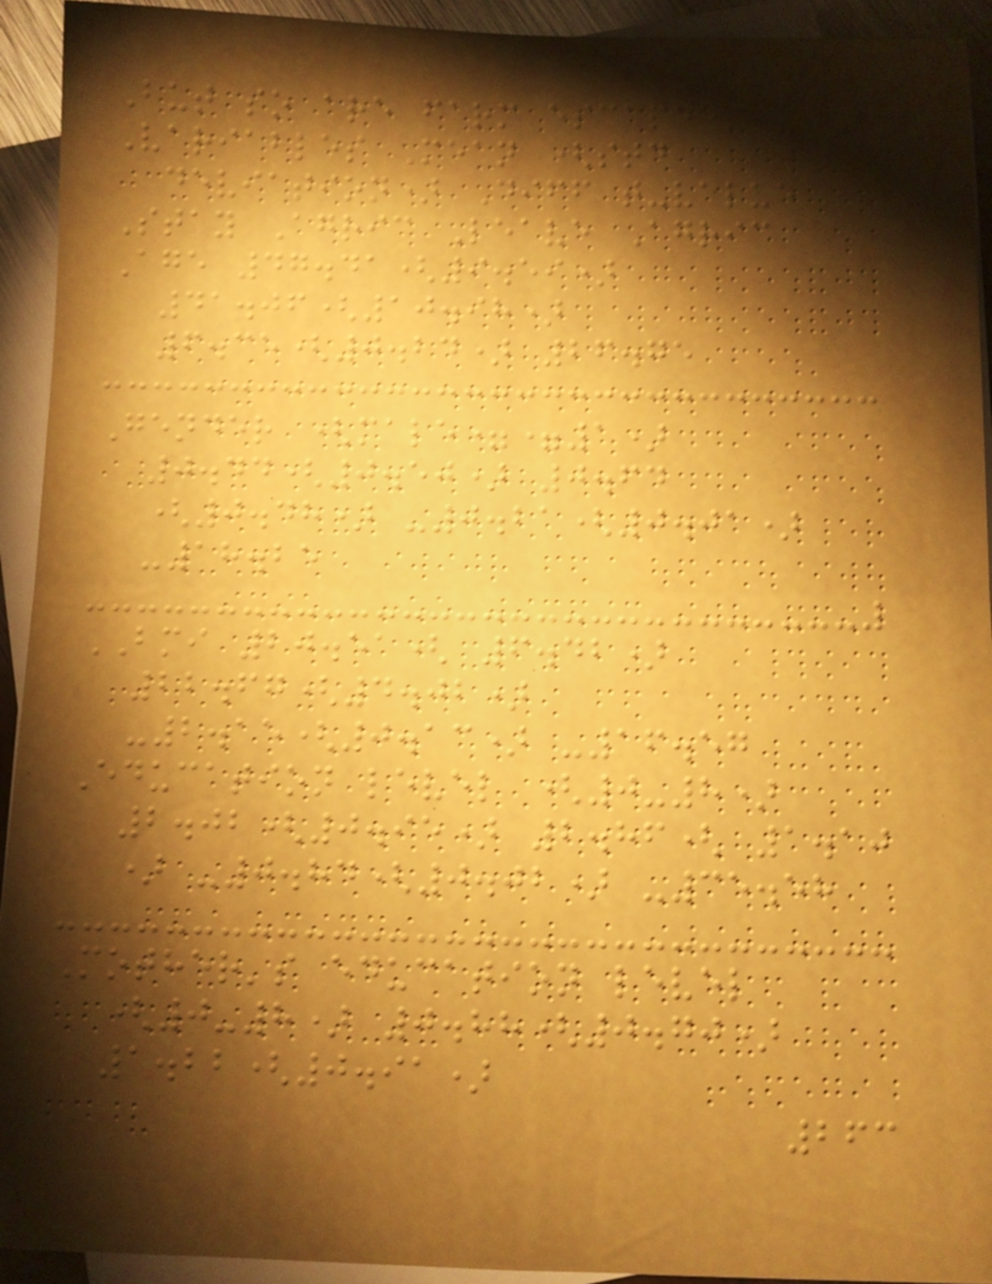But so are farm escapees
Variables Mean (std
deviation) Diff t-value
Stay Agric Leave Agric
Age 47.41(9.59)
41.06(10.98)
6.35(0.24) 26.75
Gender (male==1)
0.44(0.50) 0.64
(0.48) -0.21(0.01)
-18.25
BMI 20.51( 6.42)
22.67(4.02)
-2.15(0.13) -16.57
Education level (0-8)
2.02(0.95) 2.86( 1.10
) -0.84(0.02) -35.58
Mother's education level
(0-8) 0.88(0.70)
1.22(0.91)
263
